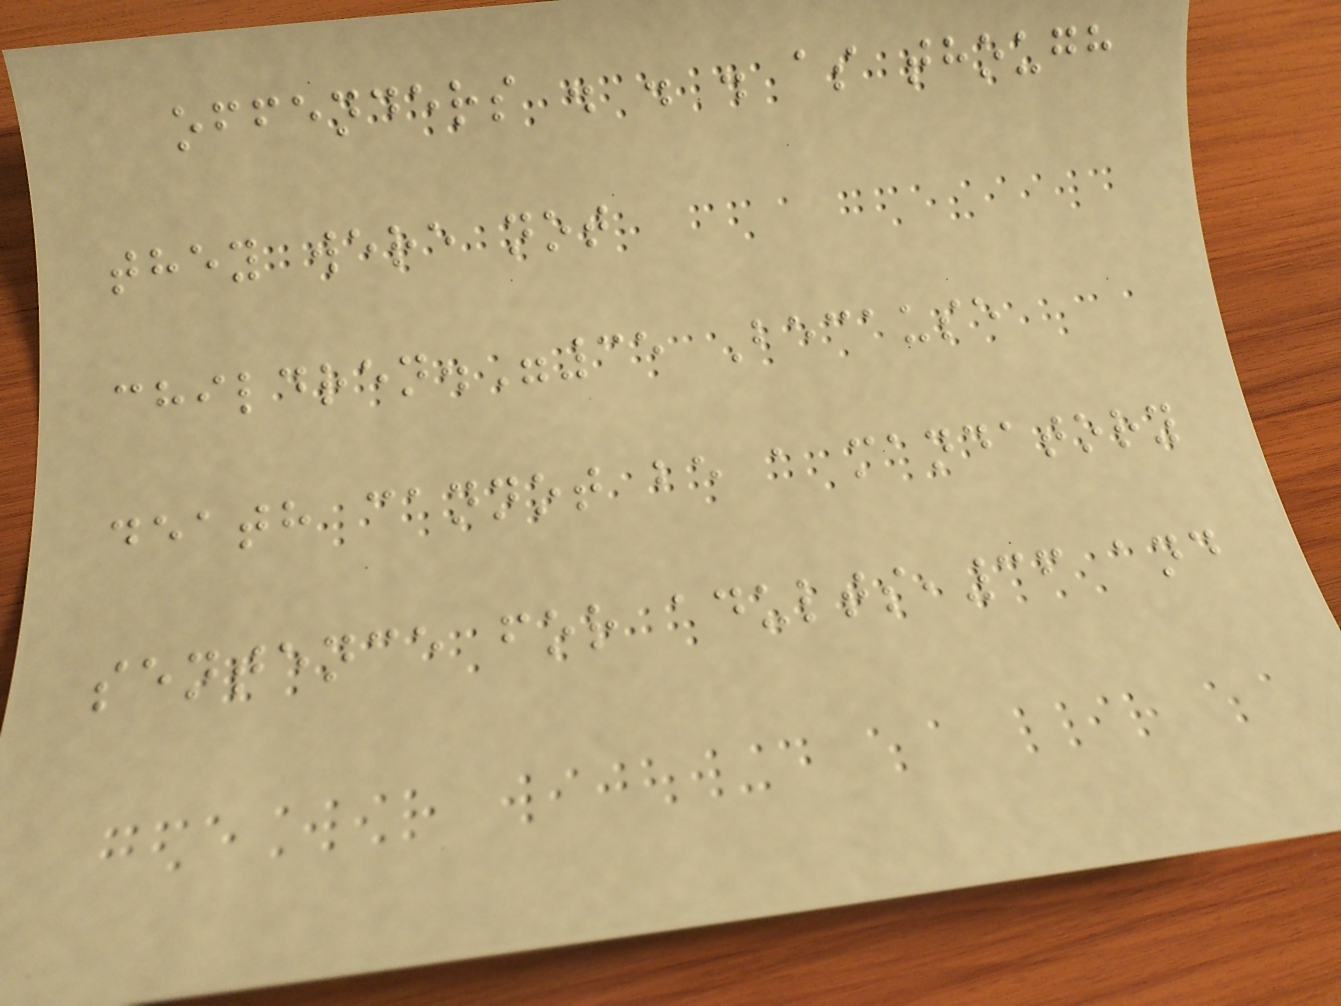offenders . . . as though
they were not
children."35 Because
death cannot be a mandatory
sentence for adults,36 and
